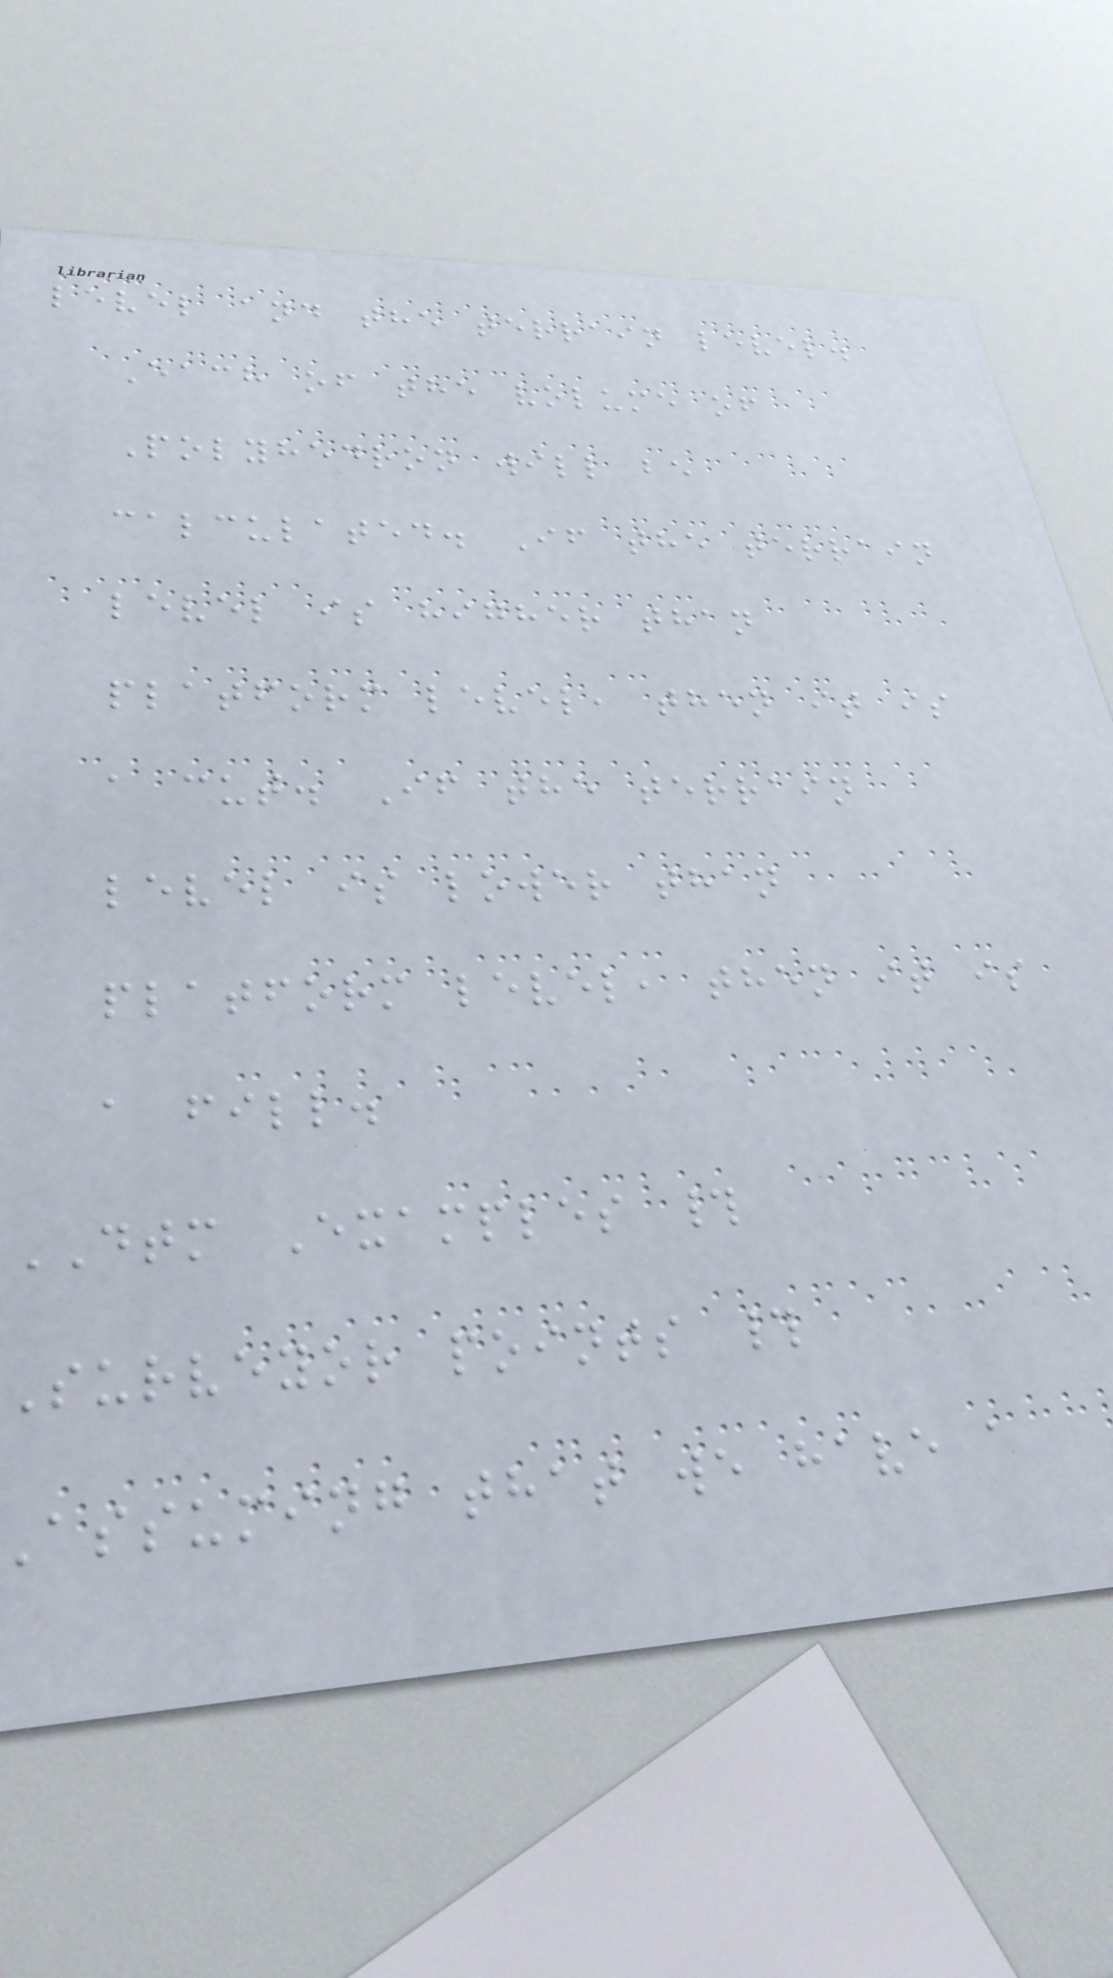level and the terrain level.
Each of the volume of
Polyhedron will be
calculated. If the terrain
level is higher than
platform level, then it is
a cut. If the terrain
level is lower than
platform level, then it is
a fill.
DTM Examples #
Surveyor points #
assuming that we have a
